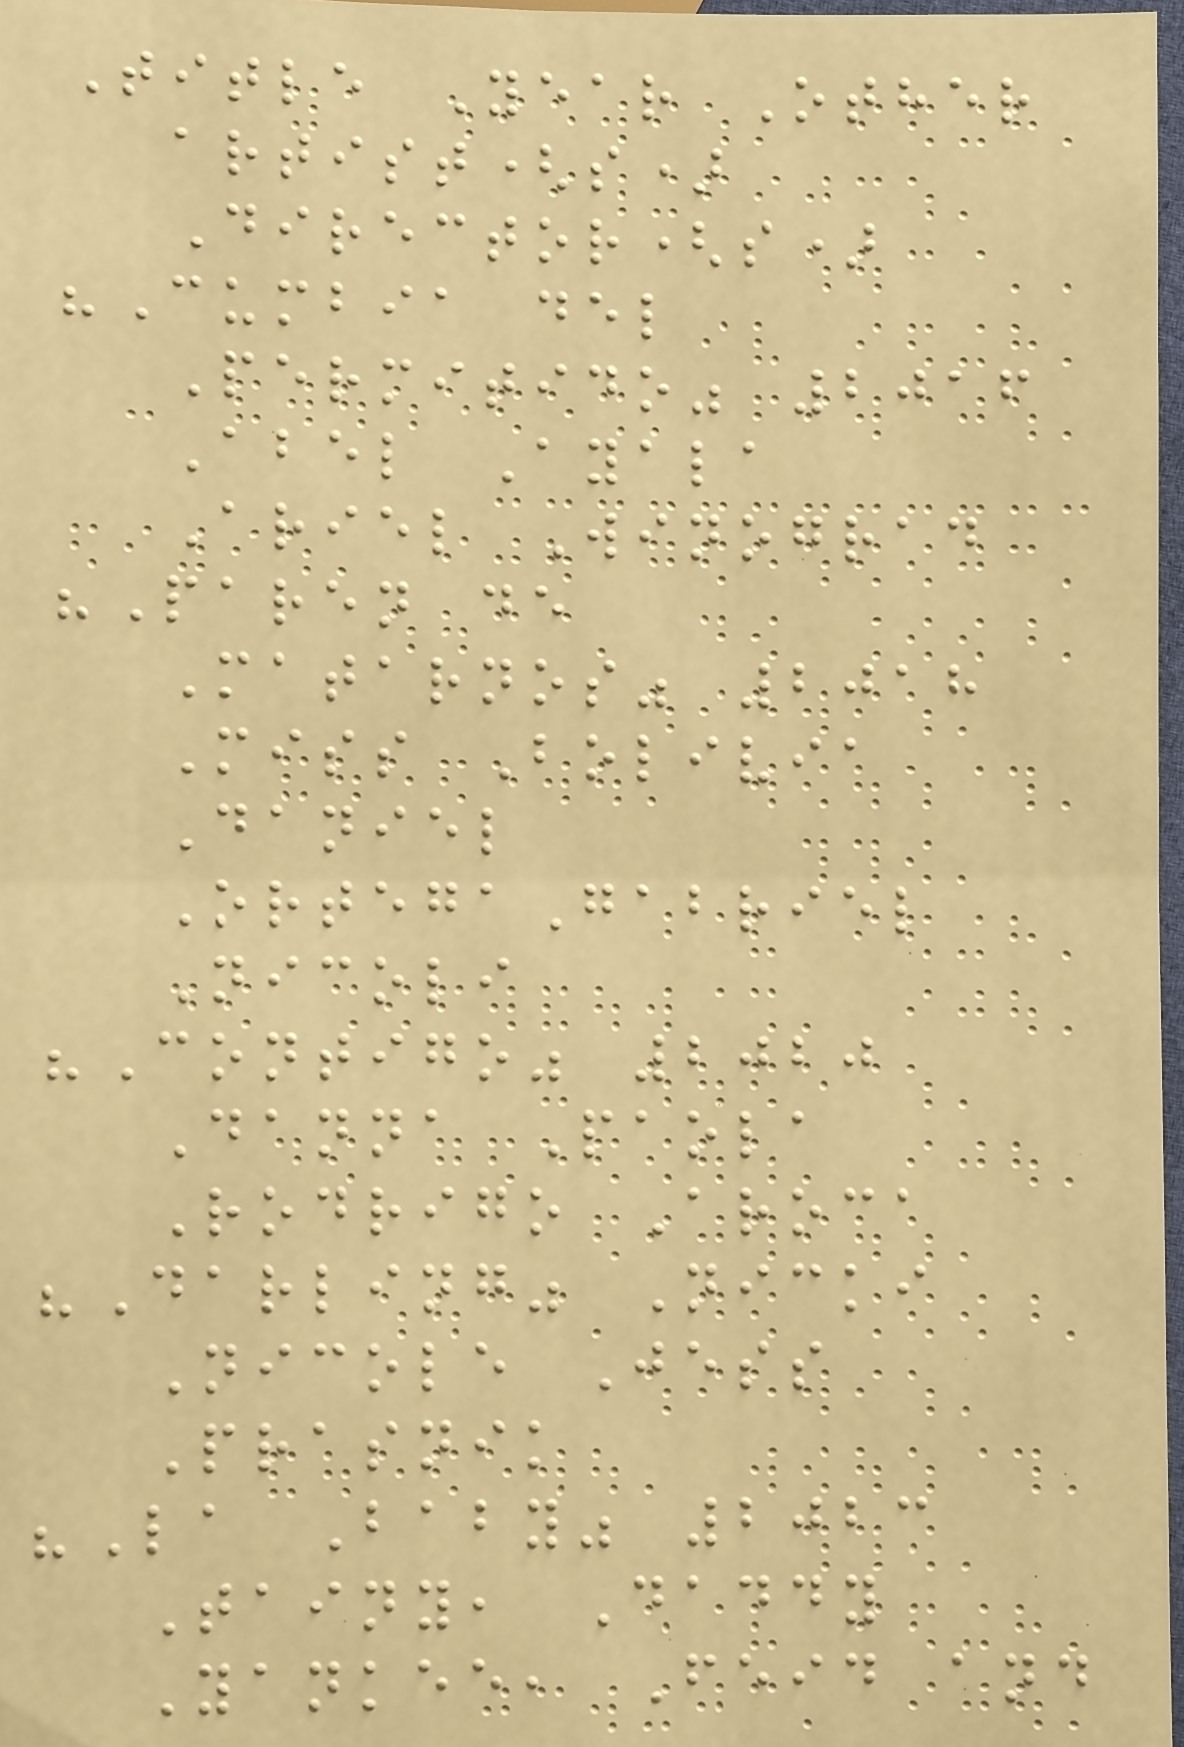Title Year Other
artist(s)
Director(s)
"Cumbia del
Permitido" 2016
Abel Ayala
Ariel Winograd
"Paren de
Matarnos" 2018
Miss Bolivia
Daniel
OrtegaGabriel
Nicoli
"Contigo" 2020
Danna Paola
Rodrigo Aroca
"Darling" Nicki
Nicole Jess
Prasnik
"La Baby" 2023
Tainy, Daddy
Yankee, Feid and
